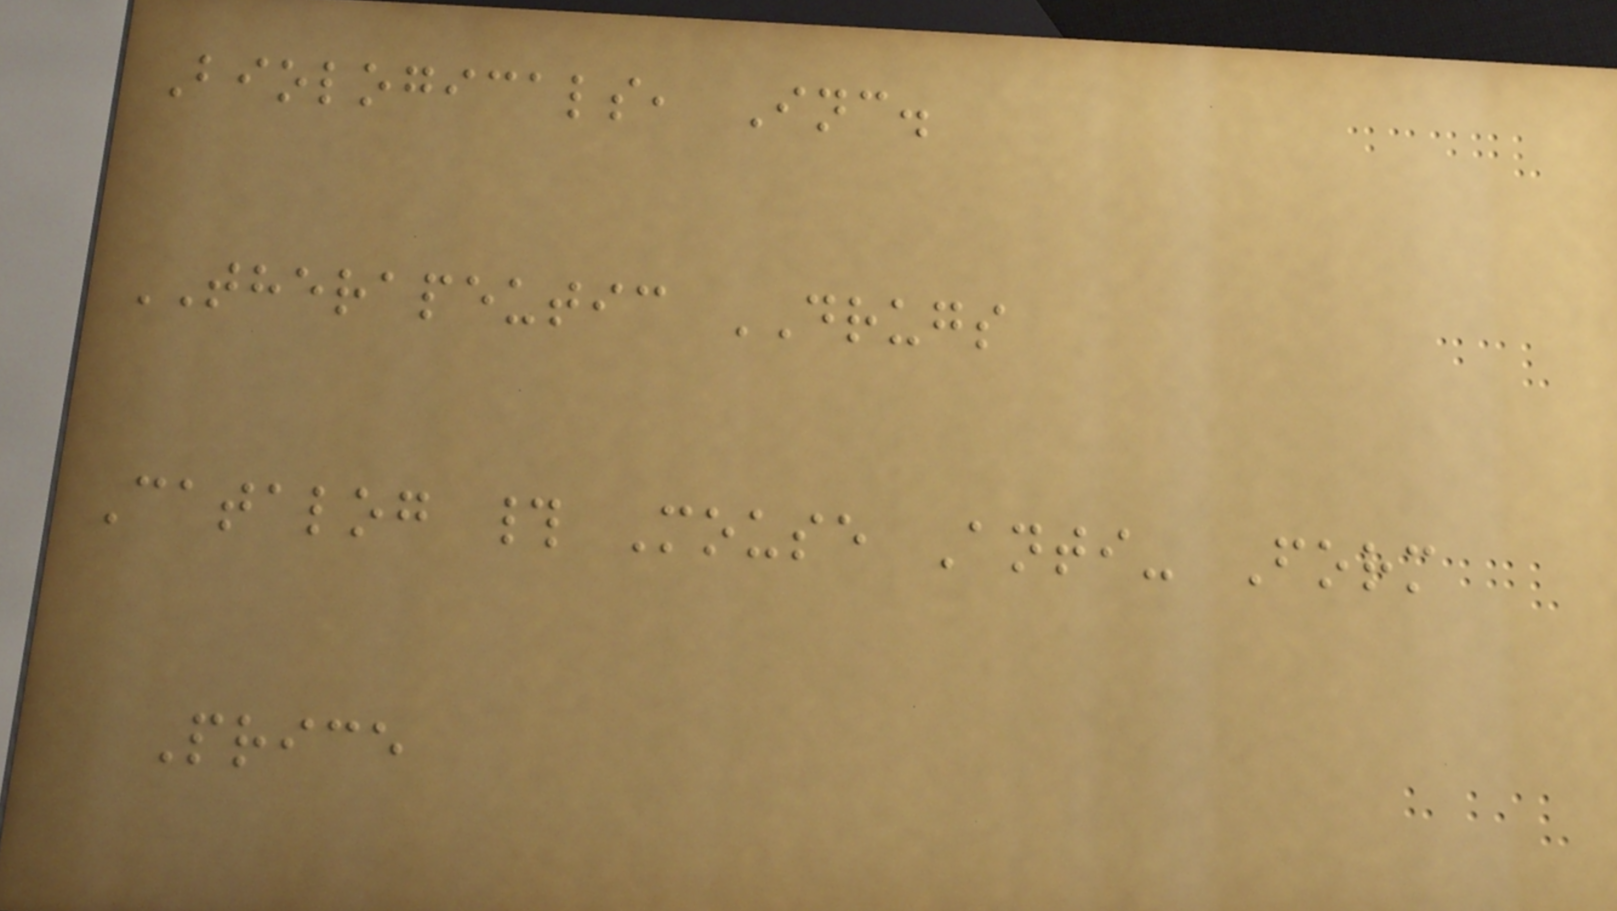Biologicals, Inc.
THERAPEUTIC DRUGS
Catalog # Mouse Anti- Form
Price
